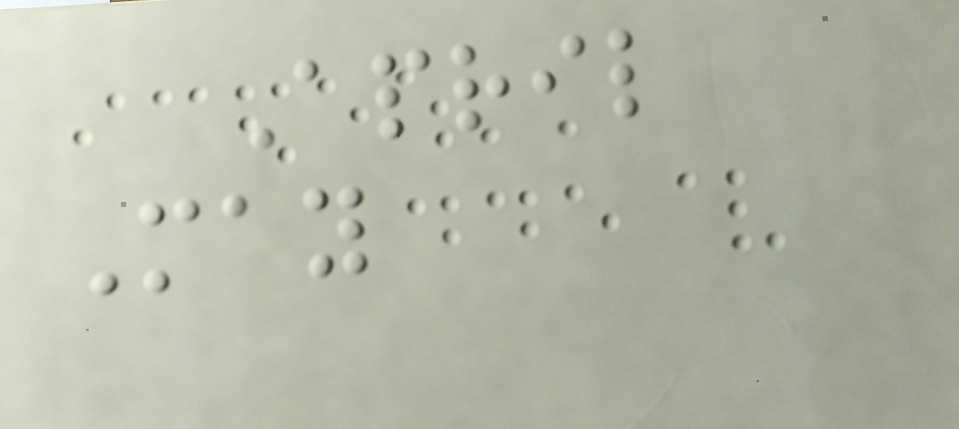April
May
